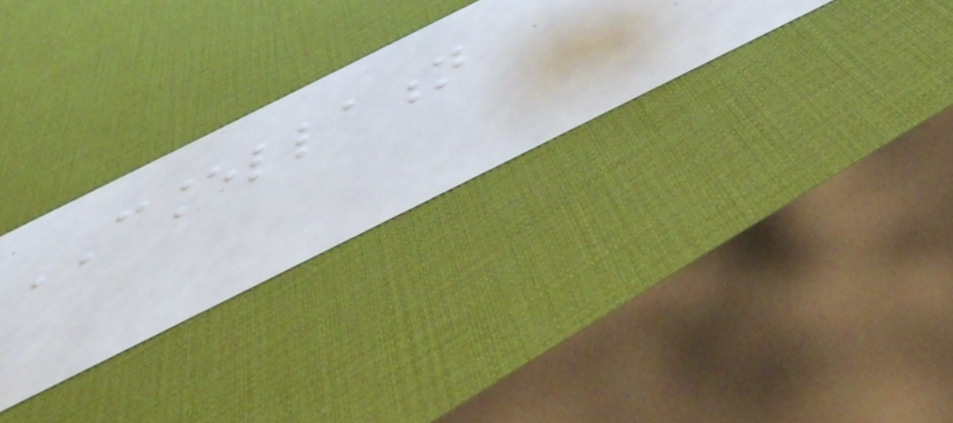CANCELLATION
